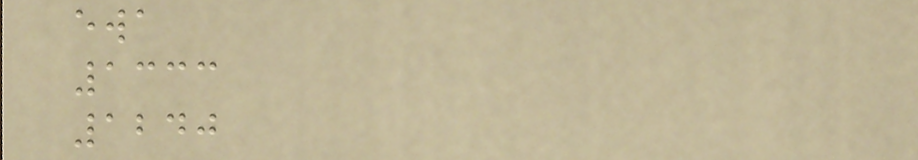ewa
1333
1240
